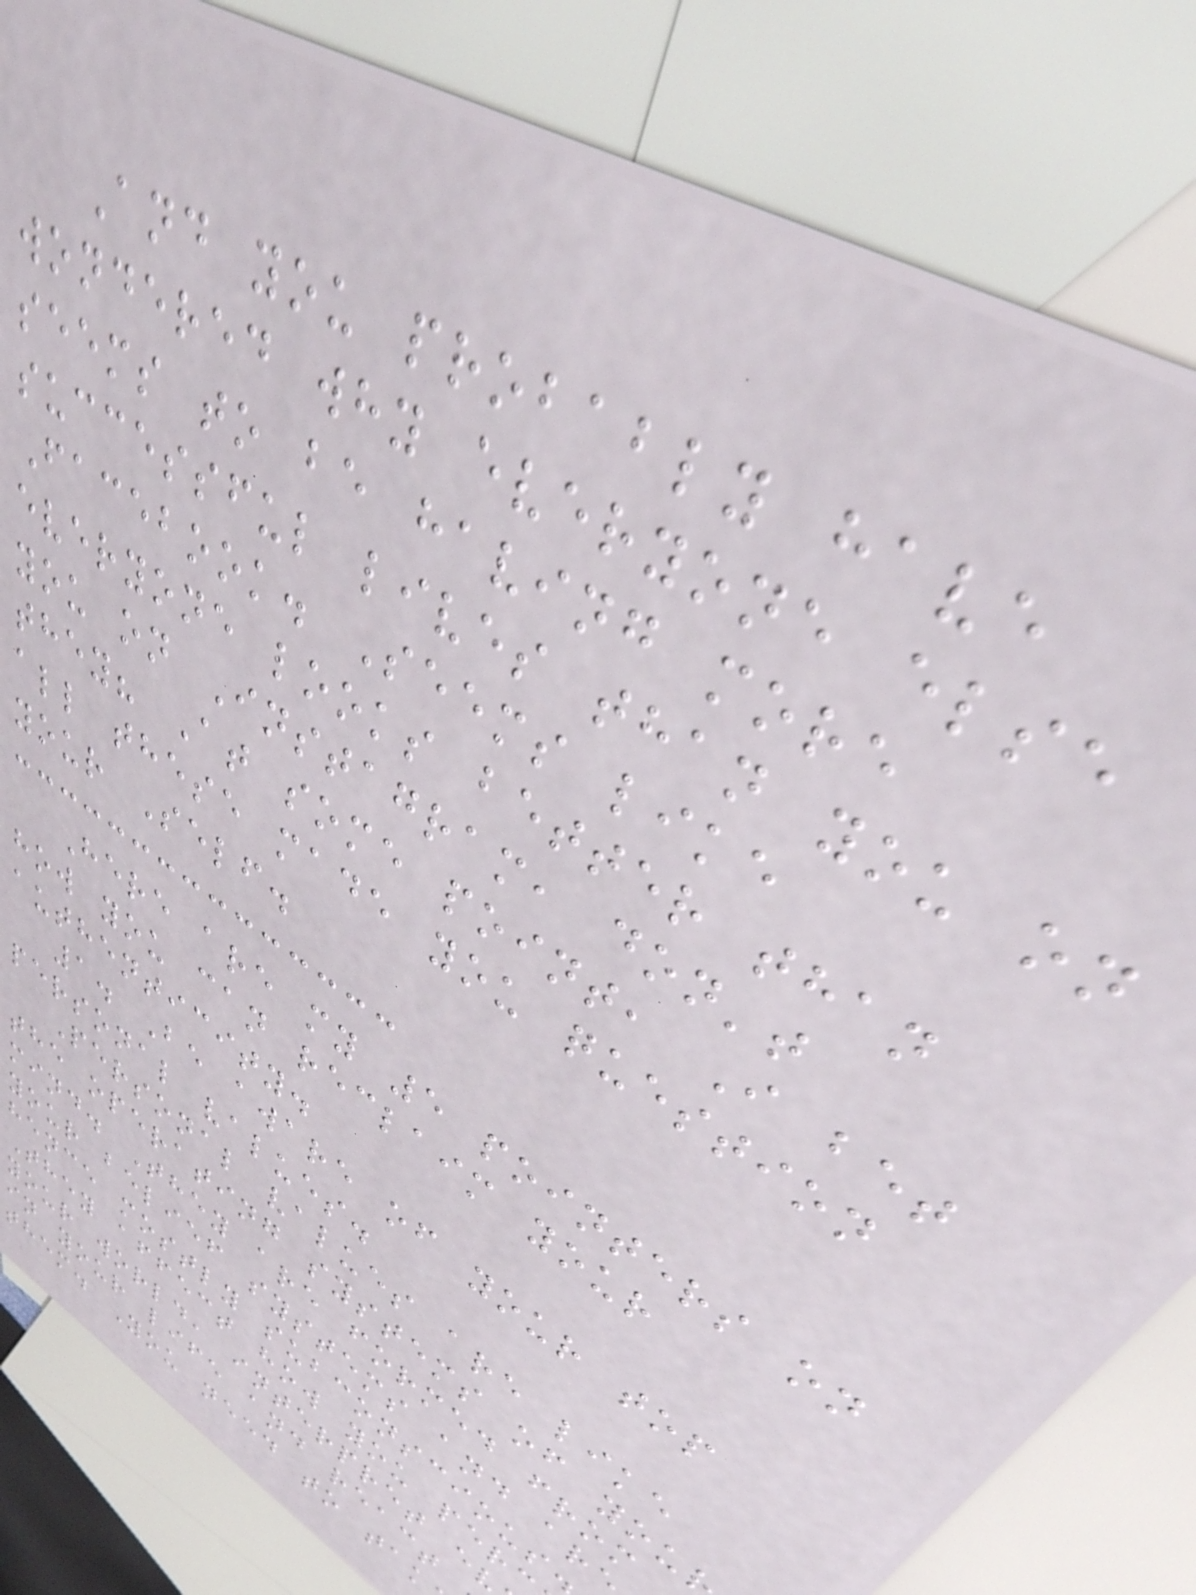And you probably have
wondered why everyone else
seems to be having more
successful lives than you on
Facebook. Seems like
everyone looks better than
you on Instagram, don't
they? At some point, I bet
all these made you question
your Self.
Here are my 5 pointers on
how you can reclaim your
authenticity.
1. Be aware of your top
personal values.
Personal values are like
the operating systems of you
mind. They are formed from
your belief systems and ar
hence mostly subconscious
They affect how you perc
your world, interpret ev
in your life and react
them. You need to tak
